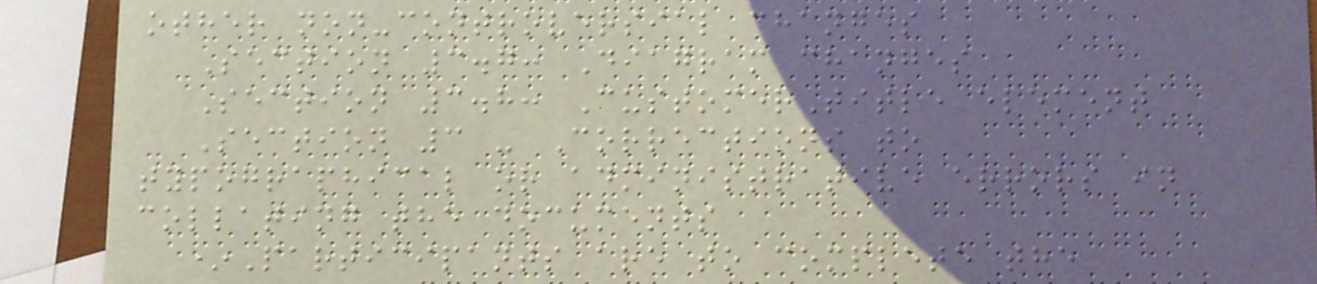other non-controversial changes
Section 3.7: Diagram changes
Section 3.8: CustomerTitle element
Section 3 - Corrections to
typographical or administrative errors in
collating the documents
*Participants are to complete the
